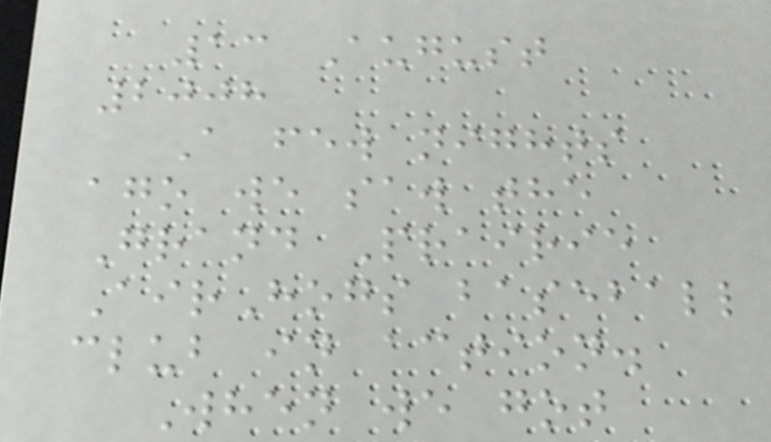13 August
2008
A few nights
ago we saw the
Grand Prairie
AirHogs baseball
club in action.
When we got
